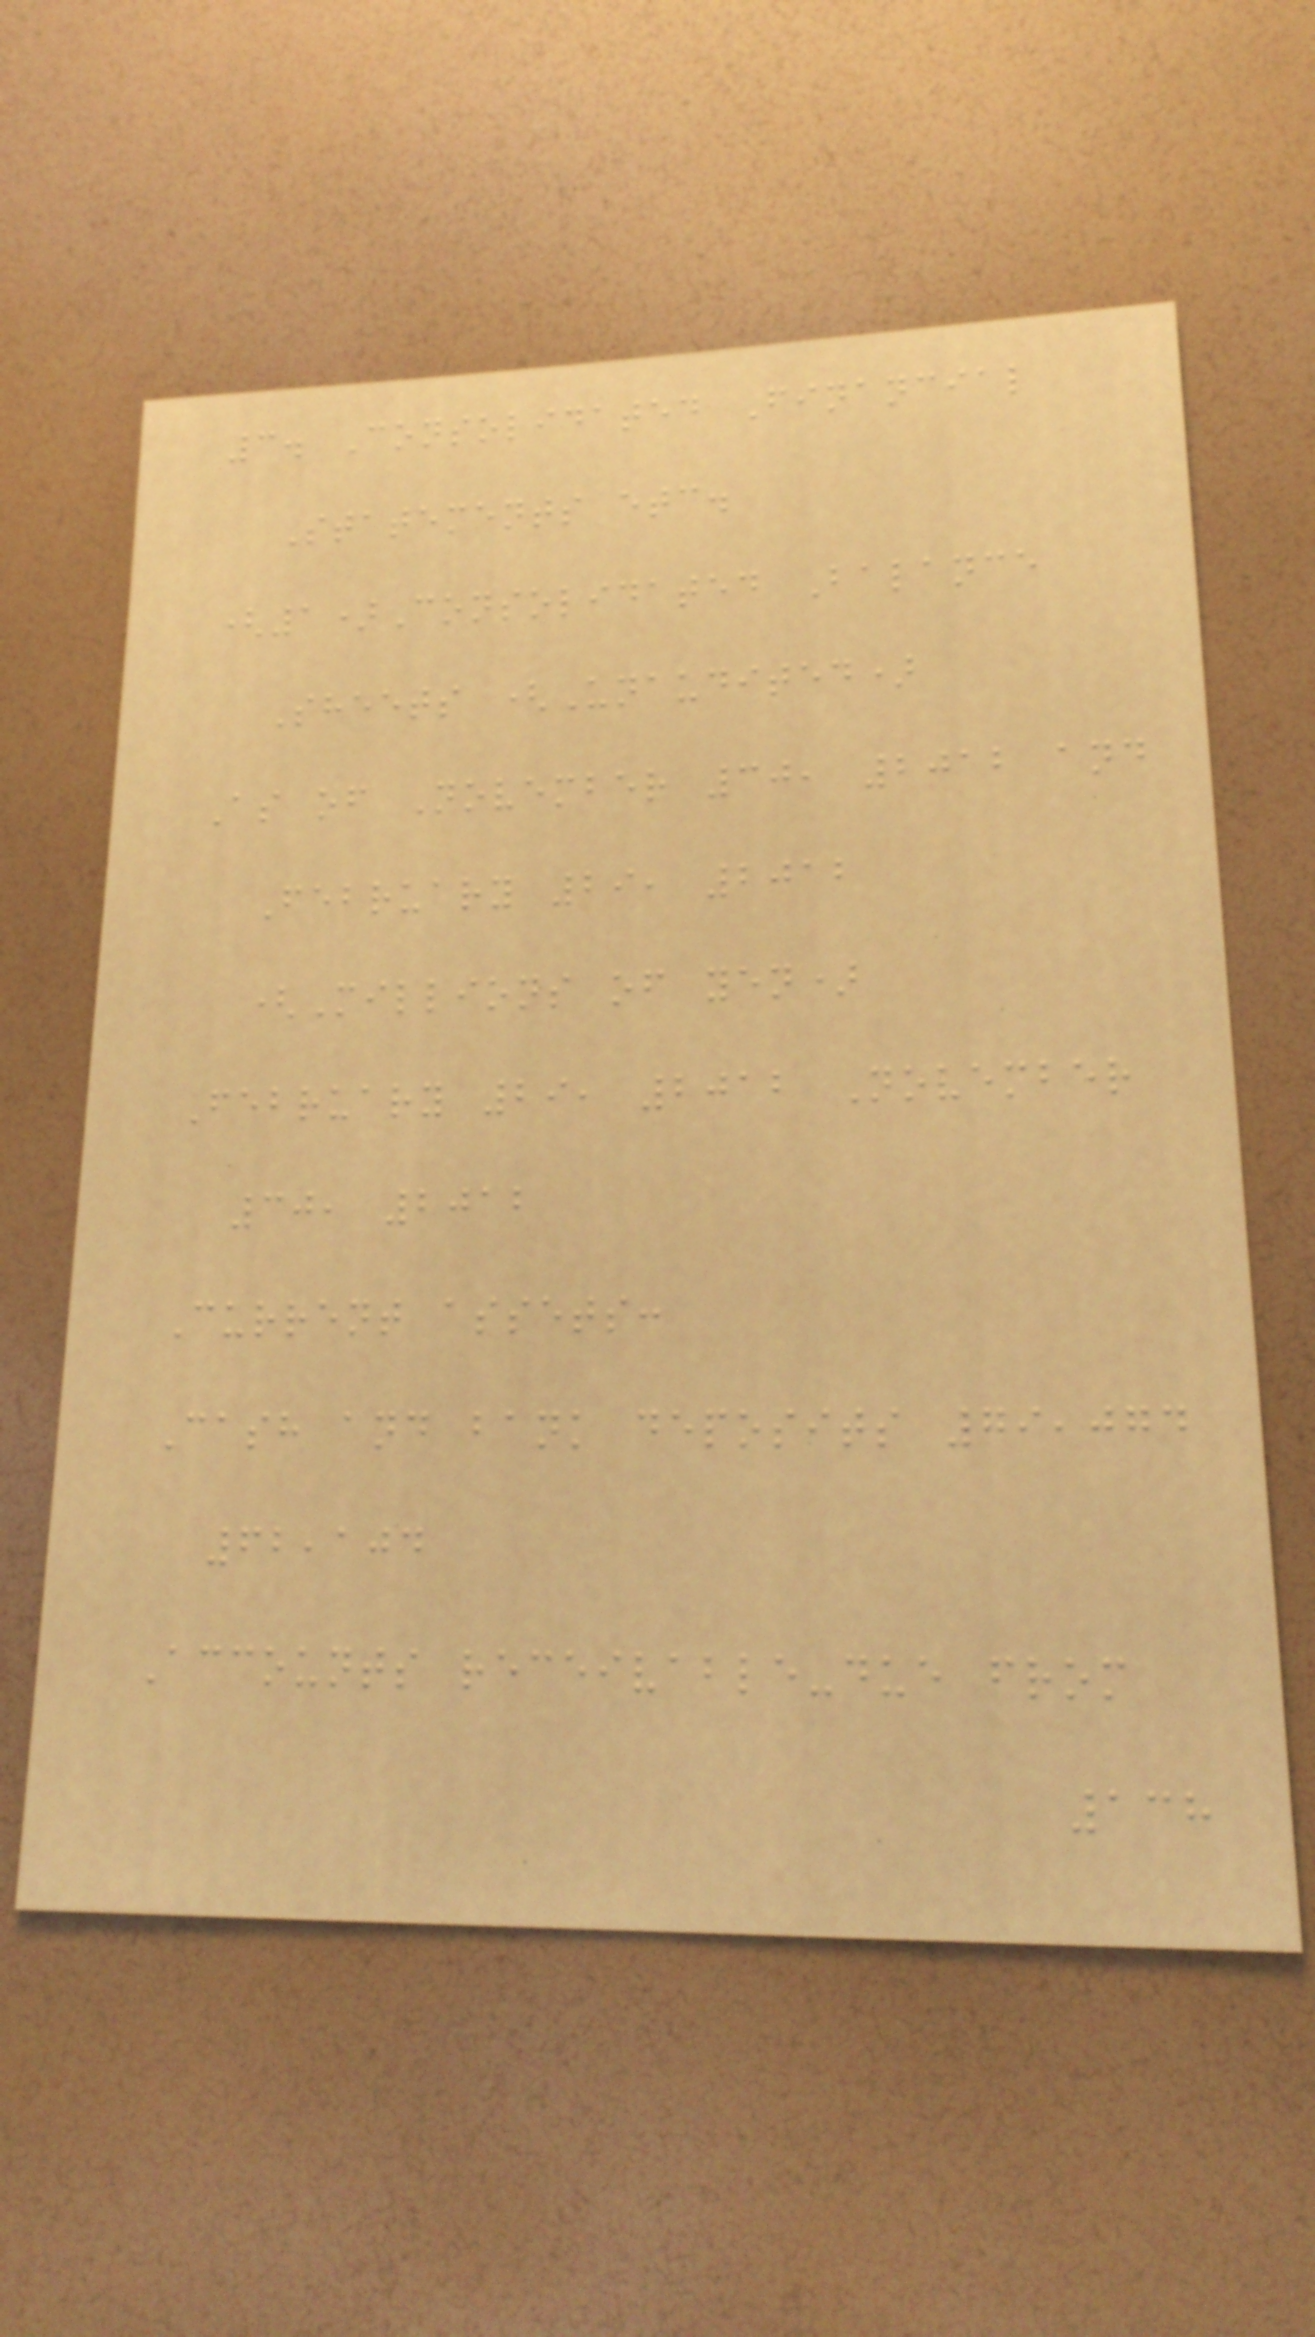3. Consolidated Financial
Statements etc.
(1)Consolidated Balance
Sheets (Unaudited)
As of November 30, 2012 and
February 29, 2012
(Millions of yen)
February 29, 2012 November
30, 2012
Current assets:
Cash and bank deposits 79,074
62,104
Accounts receivable-due from
138
